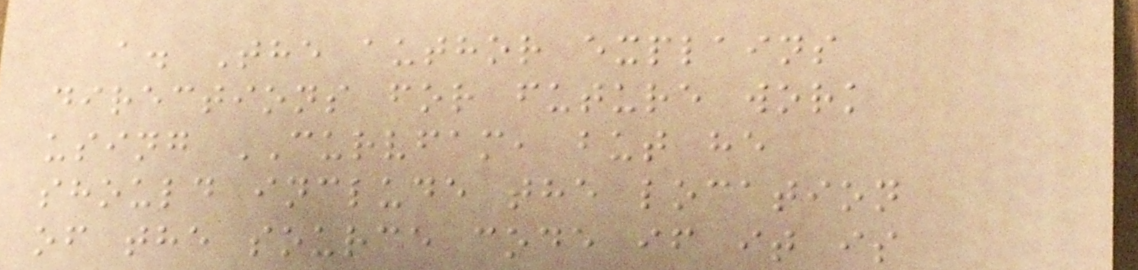a. The author explains
directions for future work
using CURVFAM, but he
should include the location
of the source code if it is
